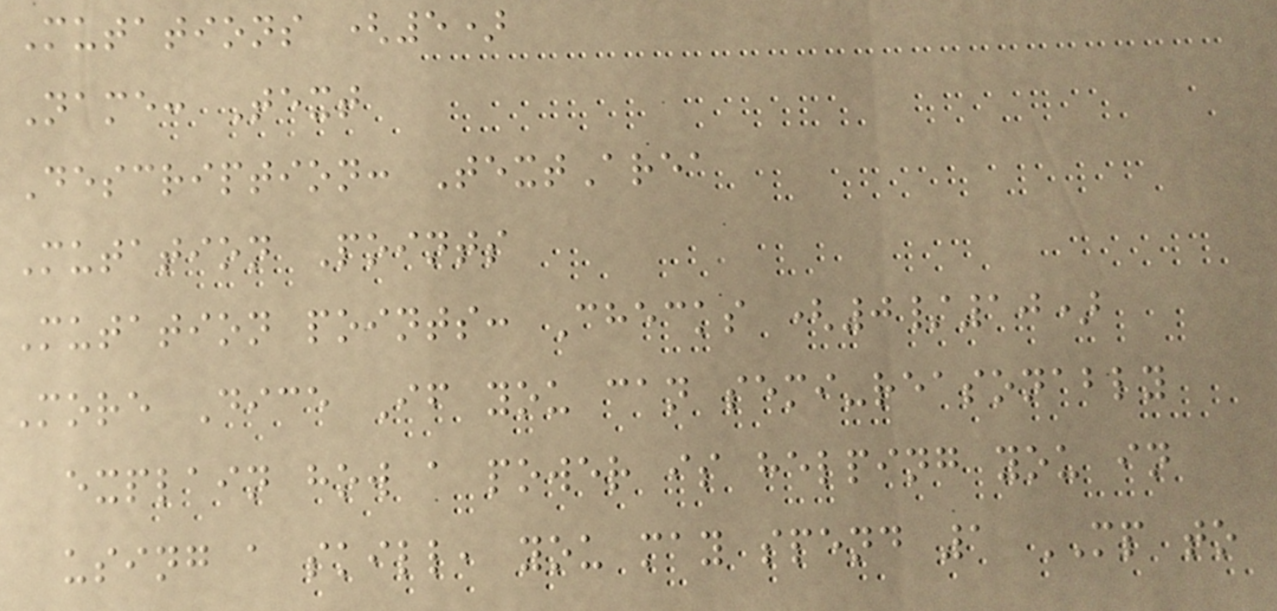Mutations (5)
Name: Text
Description: TextArea
Mutation Points
Mutation points: Checks (0/10)
More Dice If you can semi-reasonably
explain how a power is helping you in
using a skill, you may spend 1 MP to
